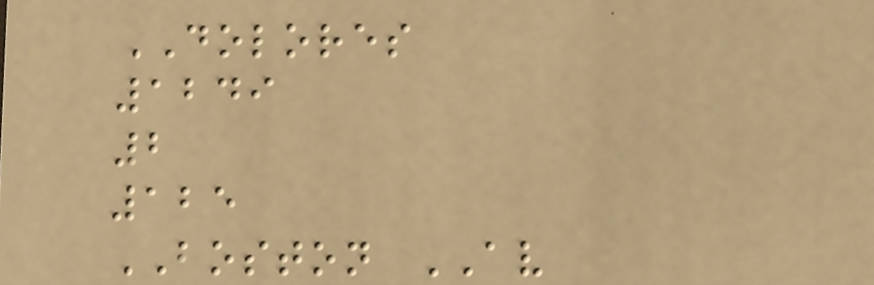DOLORES
1249
2
125
BOSTON AV
